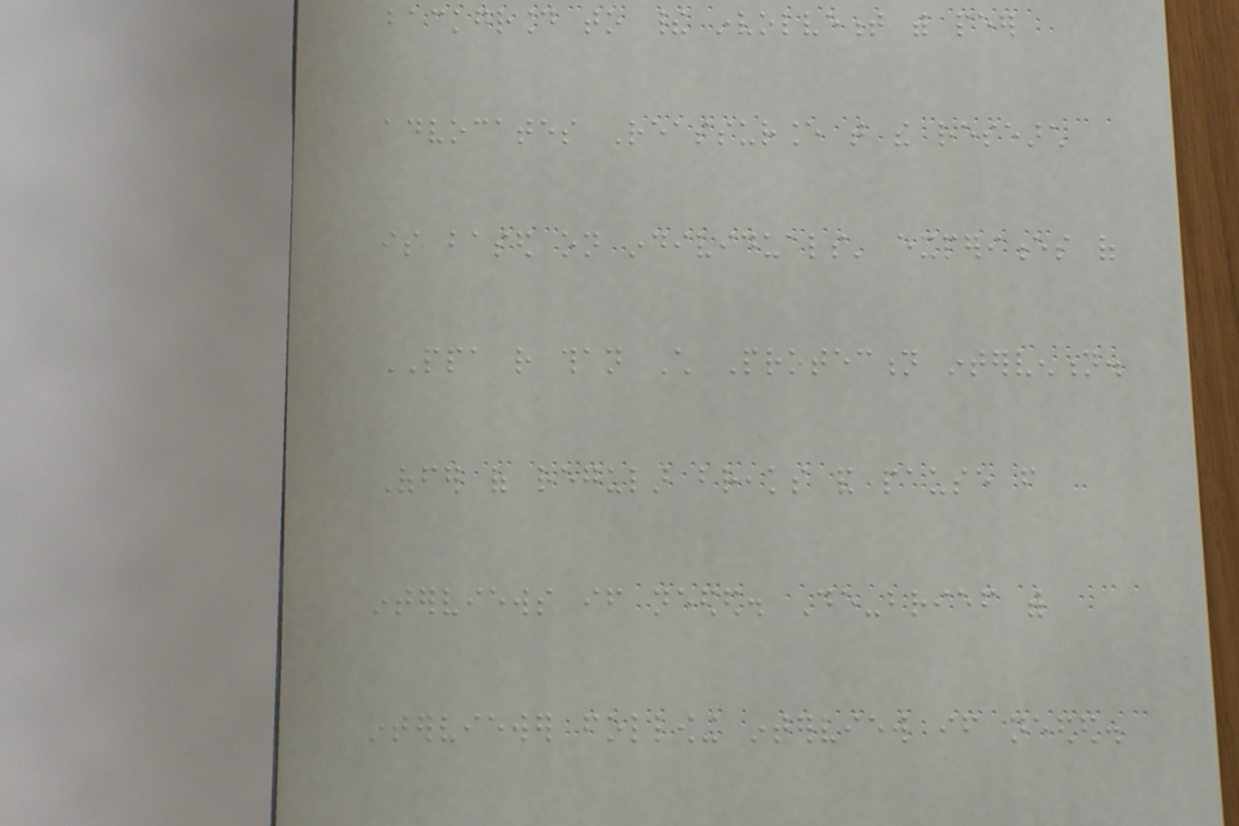background to their involvement with peer
advocates Reassurance that the research
is based on individuals' experiences of
PPA rather than Child Protection intervention.
Offer of regular breaks and pause from
interviews if needed. De-brief with
interviewer following interview if needed.
